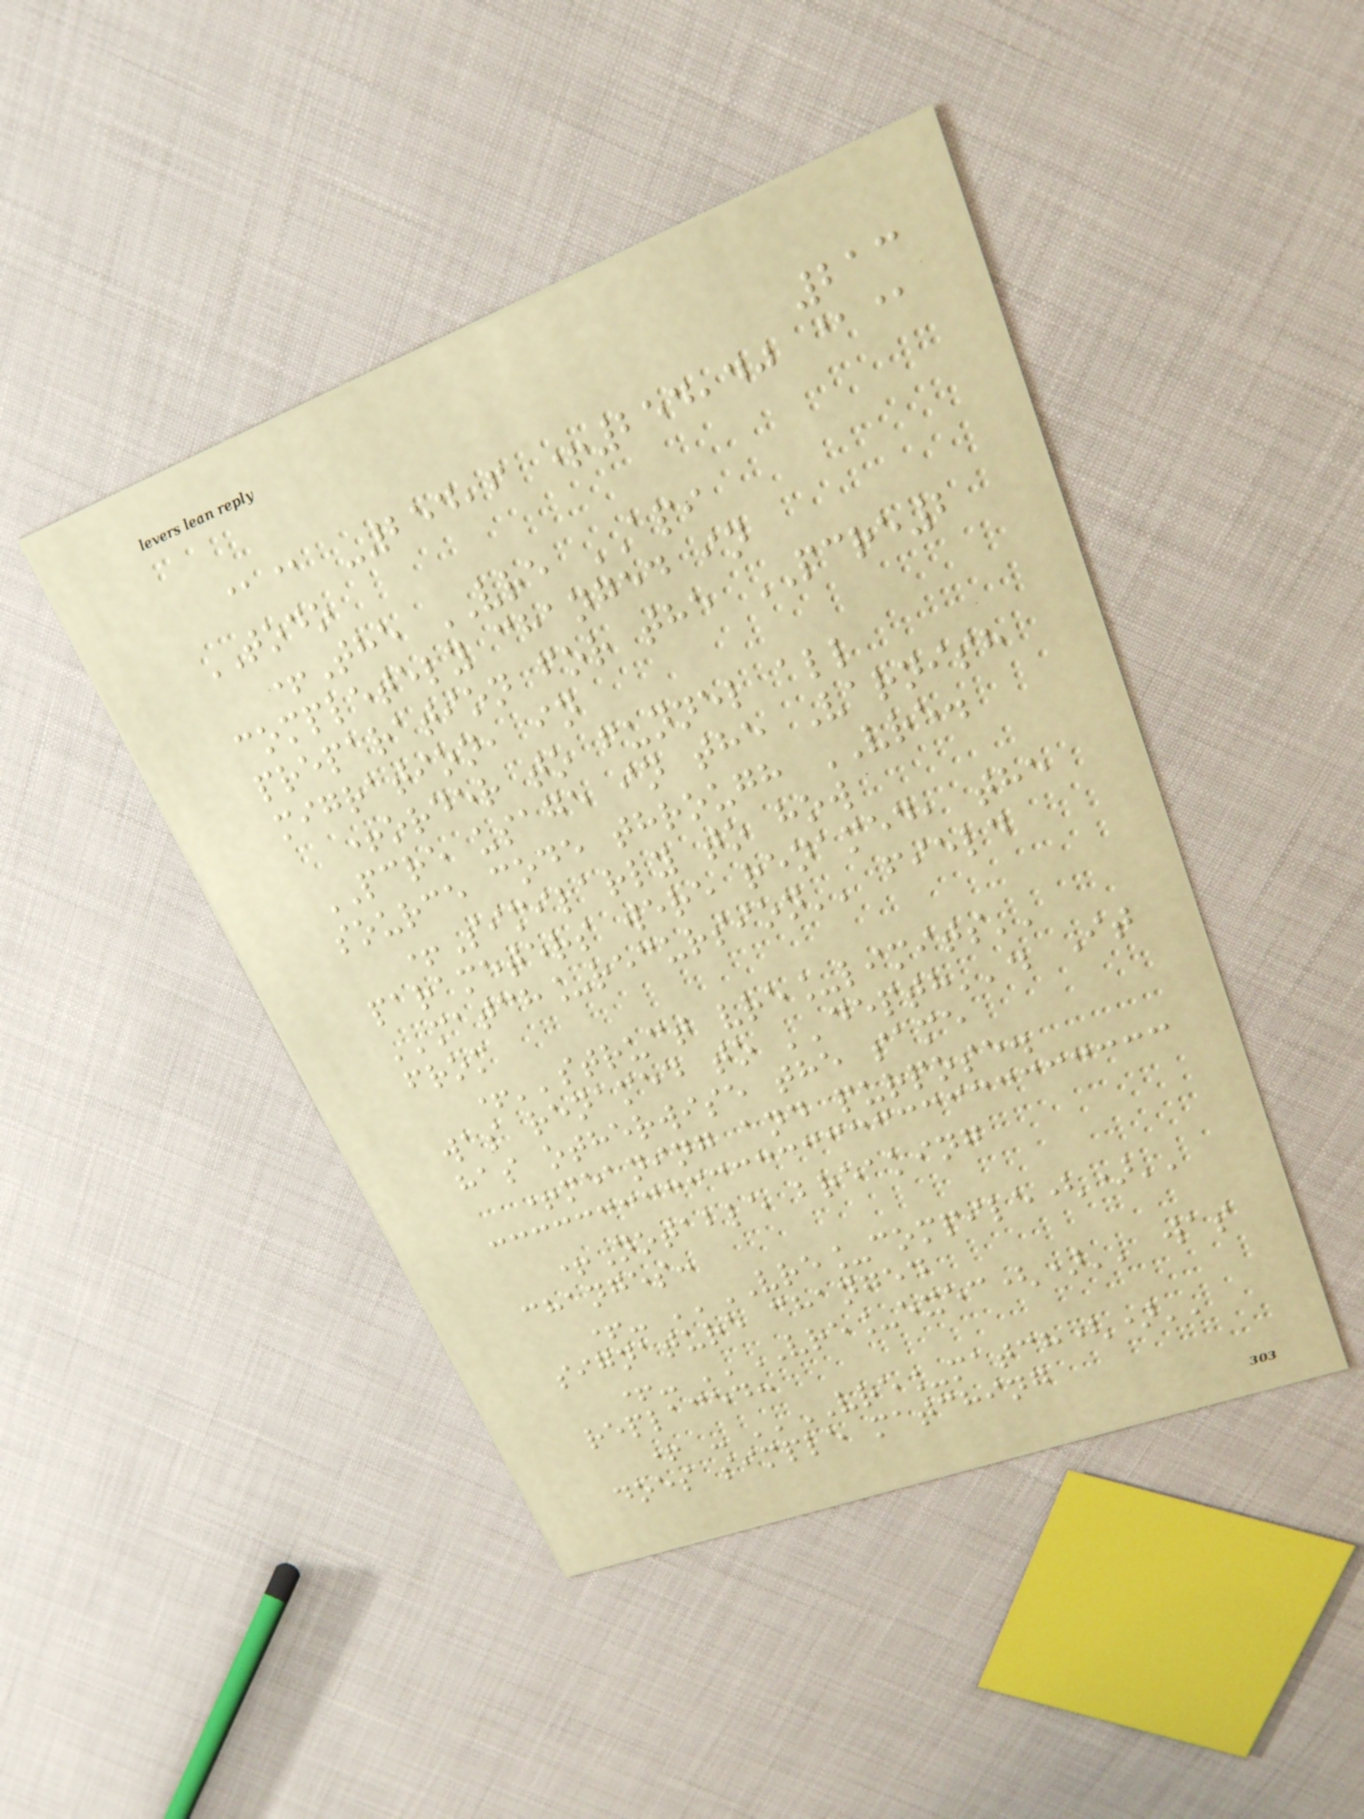213
@@ -254,6 +254,40 @@
TODO
+The VRE API
completely changed in
preparation for the PCRE2
migration, in
+order to funnel all
PCRE usage in the Varnish
source code through VRE.
+Similarly to how
parameters were renamed, the
''match_recursion'' field
from
+''struct vre_limits''
was renamed to ''depth''. It
has otherwise the same
+meaning and purpose.
+Notable breaking
changes:
+- ''VRE_compile()''
signature changed
+- ''VRE_exec()'' was
replaced:
+ - ''VRE_match()''
does simple matching
